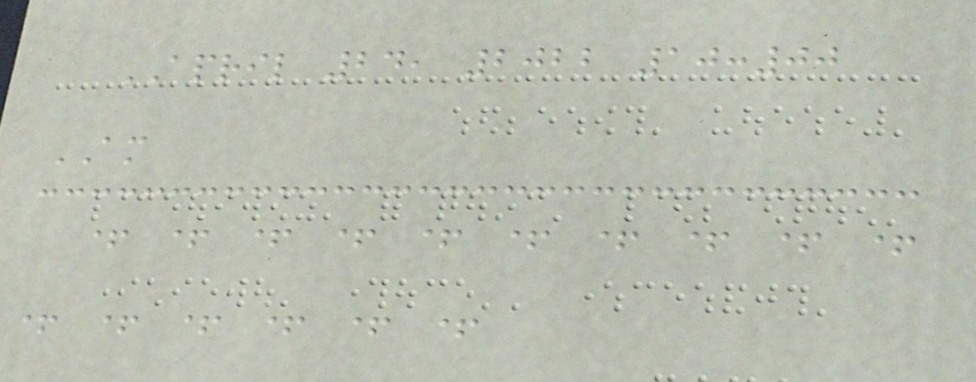APRIL 24, 2022 10:00
AM
+ + + + + + + + + +
+ + + + + +
